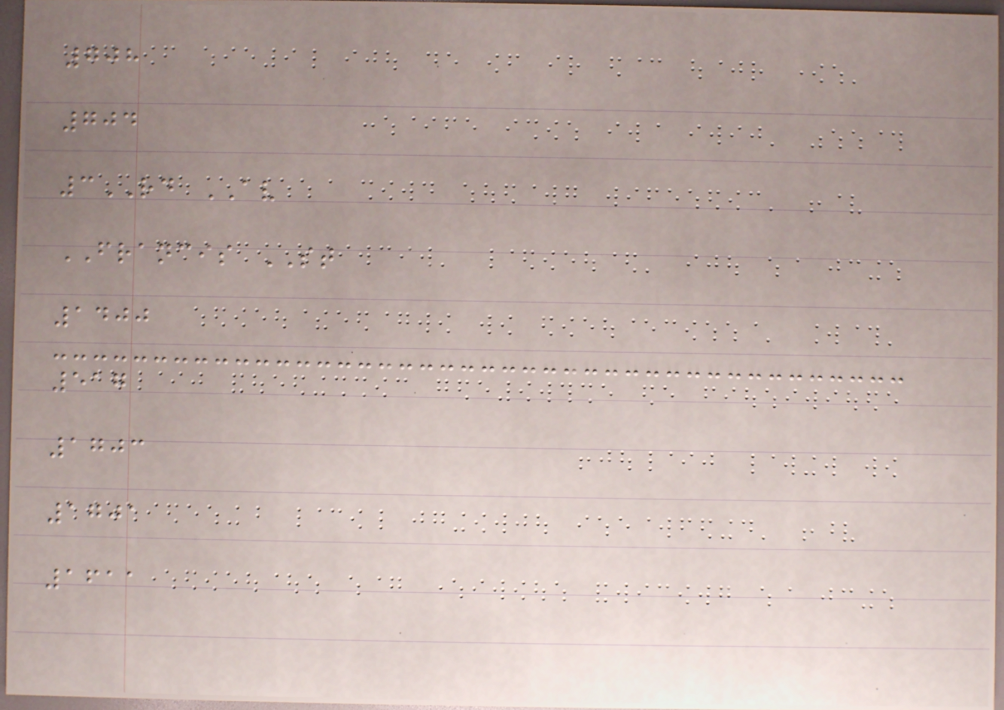708
704
3RD AV
FRANCIS ST
1400
517
1703
1701
1611
